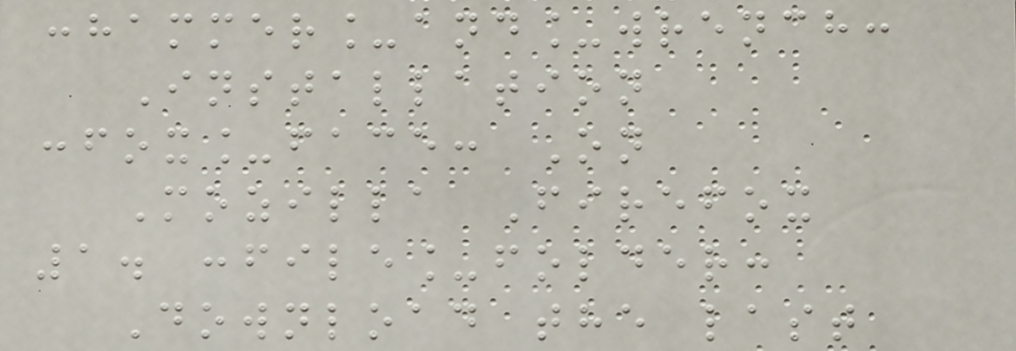:hammer_and_wrench:
Installation
:fox_face: On
Mozilla Firefox
1. :file_folder:
Download the last
